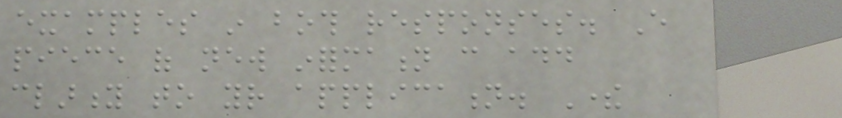examples in both responses. Every
piece of new information can add
clarity to your application. There
